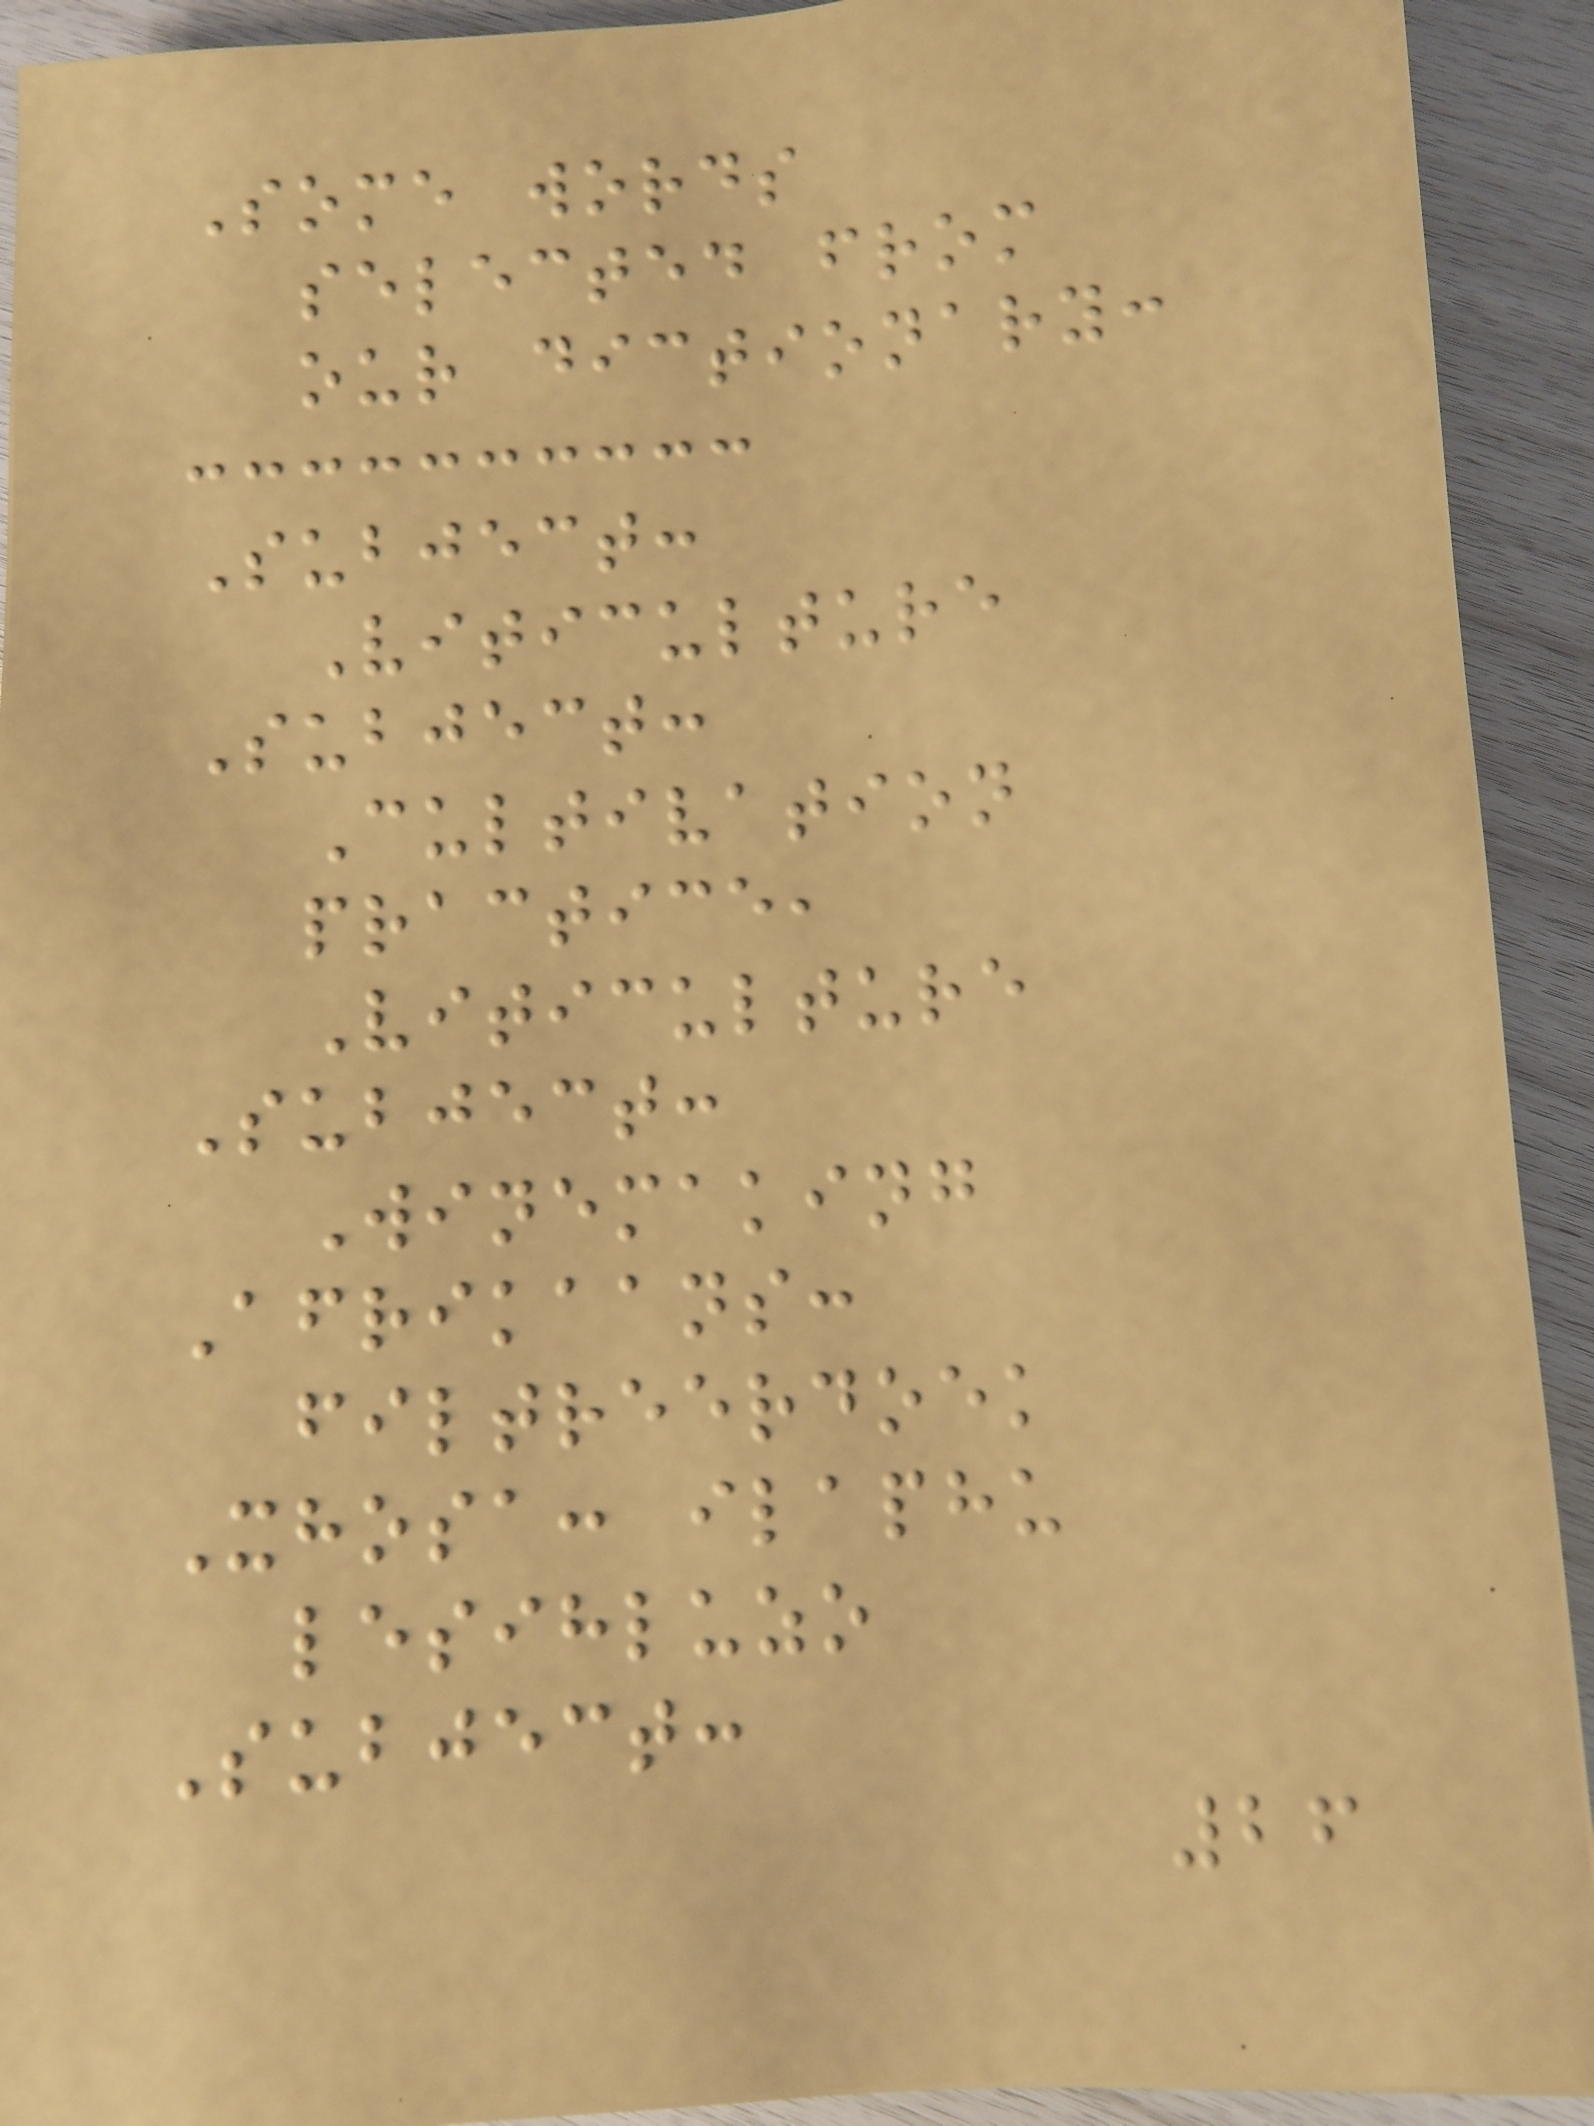Some words
selected from
our dictionary:
Subject:
Viticulture
Subject:
Cultivation
practice,
Viticulture
Subject:
Winemaking
Afrikaans:
filtreerdoek
Xhosa: ilaphu
lesihluzo
Subject:
26
